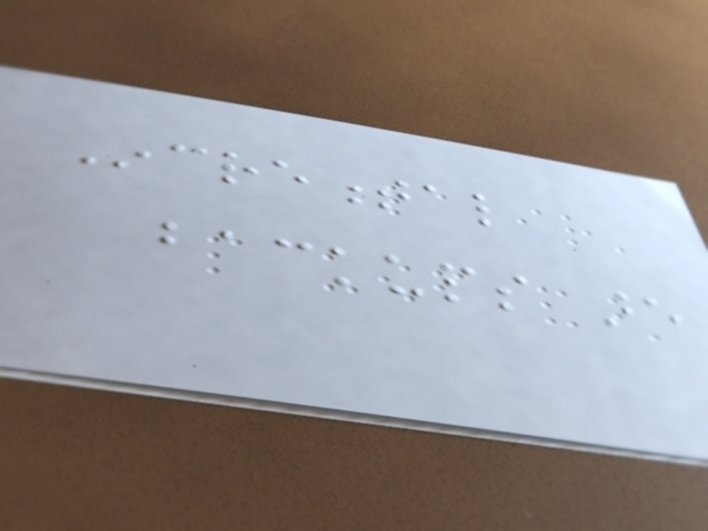Incremental
backups are
